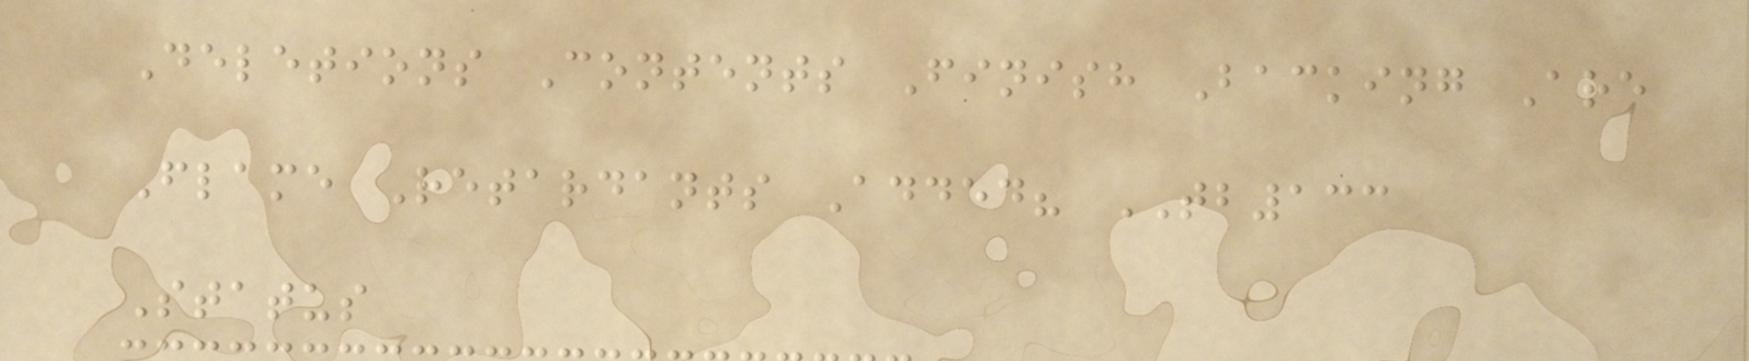Deletions Contents Finish Backing Are
Flame Retardants Added? TB133
Status
